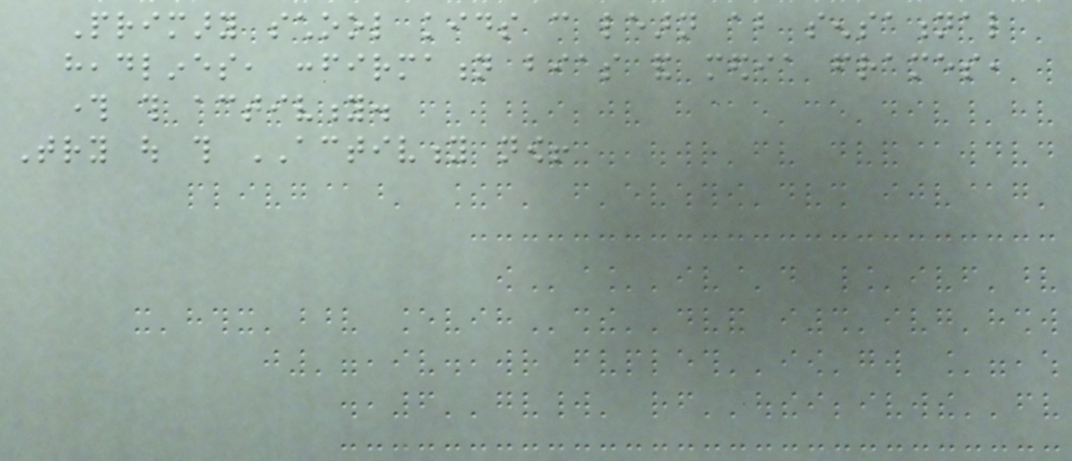Primary school kids can learn about sensational
headlines, confirmation bias and media frames,
through this activity.
Try out this ACTIVITY now!
